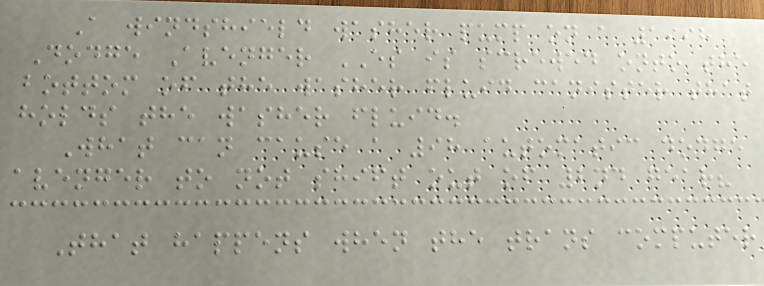A windshield washer pump on a 1998
Dodge Avenger ES is screwed onto the
bottom of the washer fluid canister that
holds the washer fluid.
What can cause a 98 automatic dodge
avenger to not shift out of 2nd gear?
That happens when the trans computer
